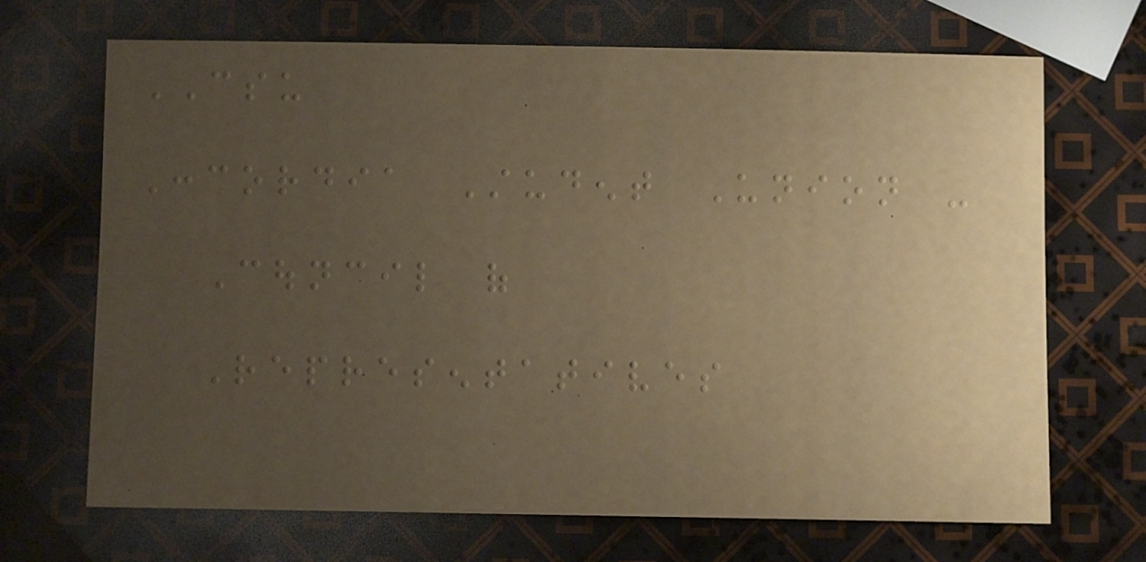CSU
Concordia Student Union -
Council of
Representatives
